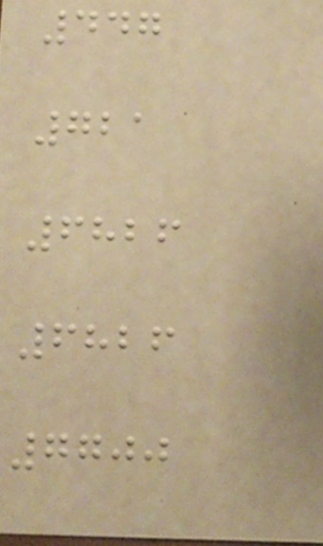447
721
6826
6826
7700
